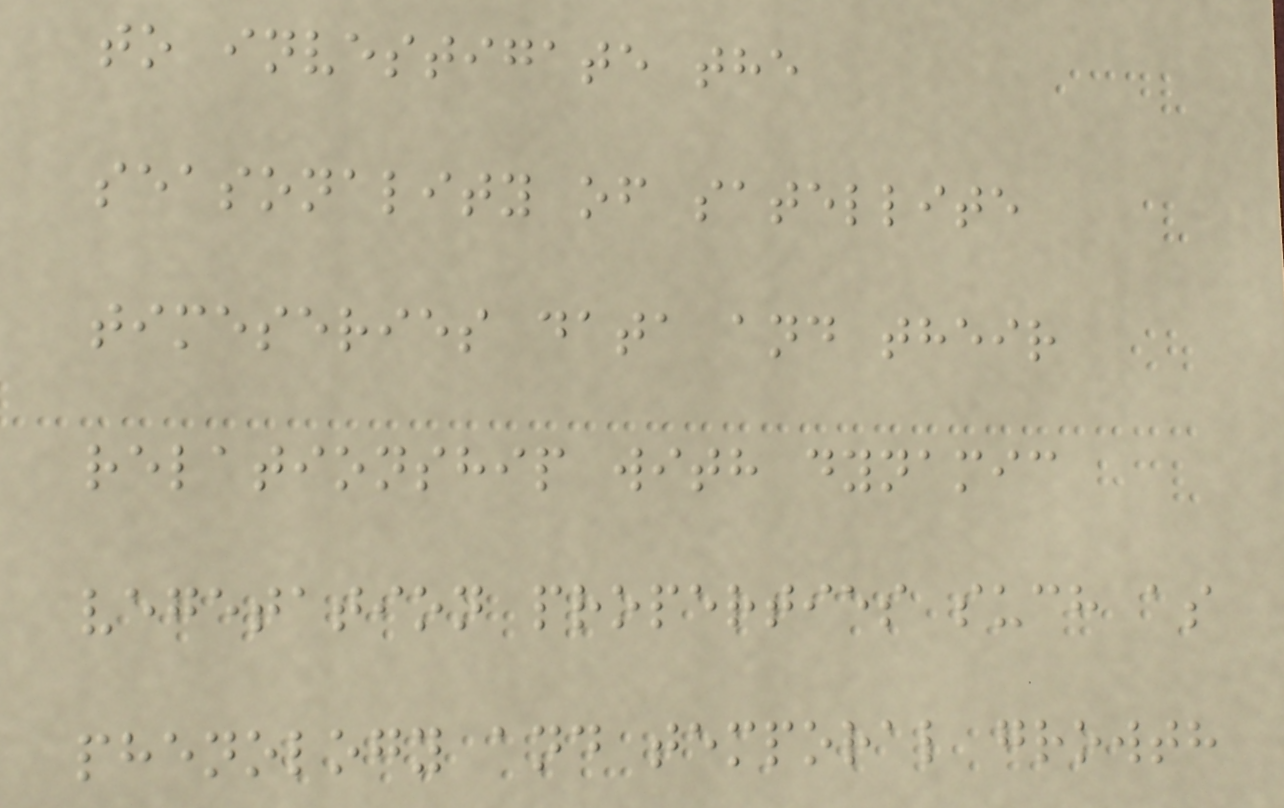to investigate the
seasonality of satellite
timeseries data and their
relationship with dynamic
vegetation properties such as
phenology and temporal growth
